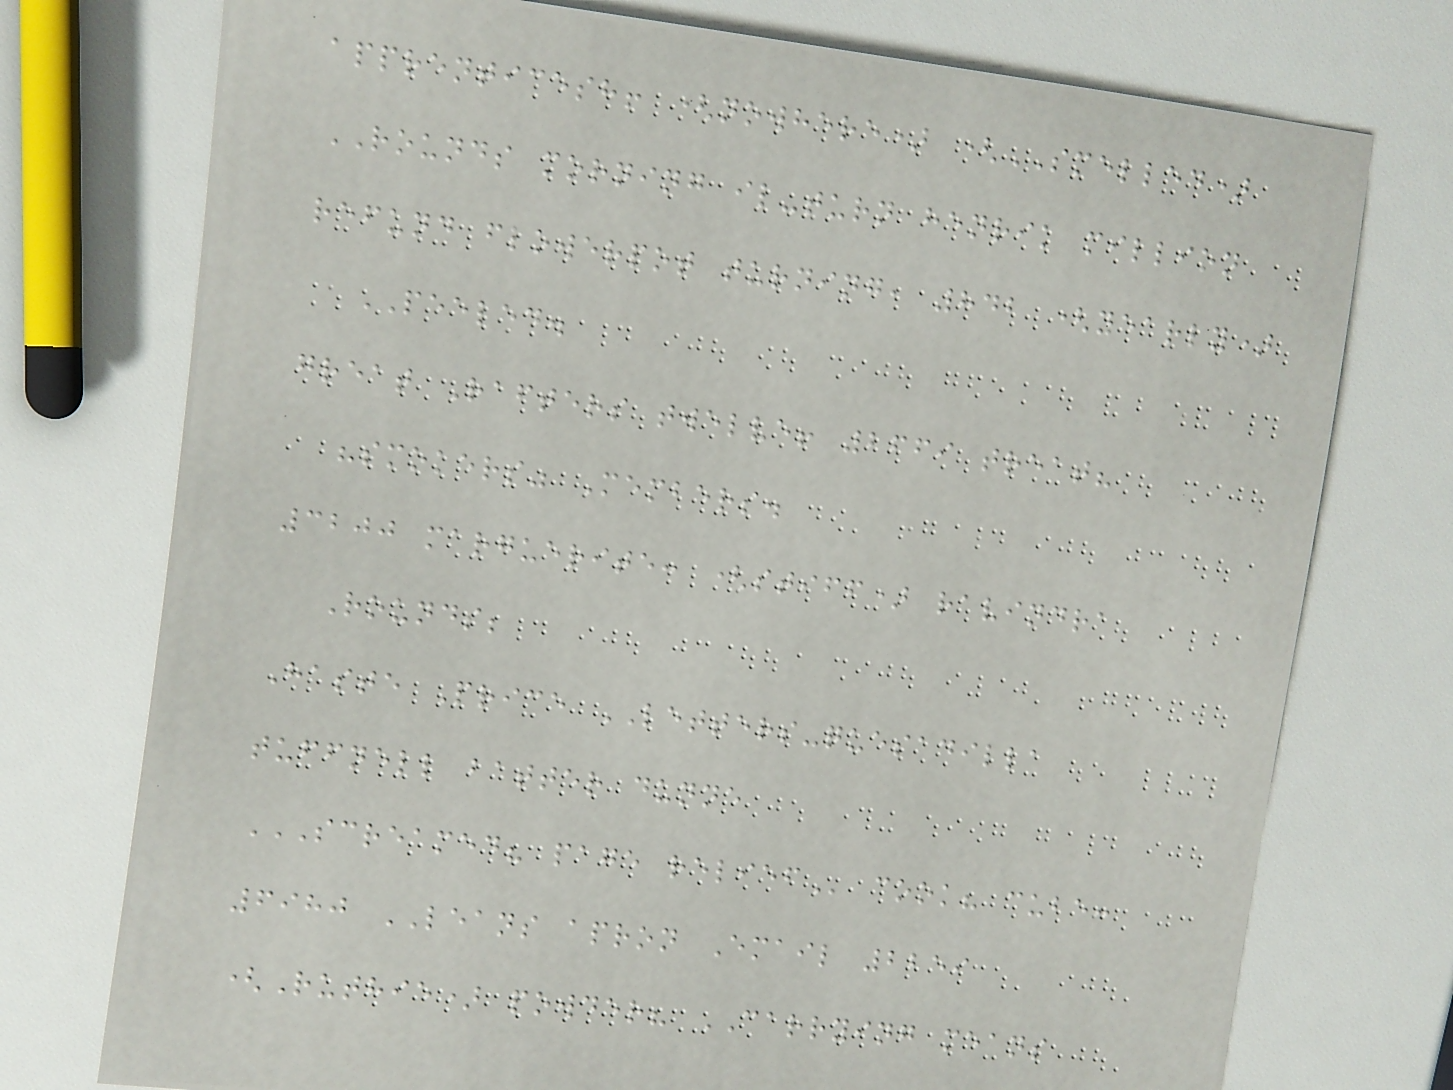apprenticesh! (nowhere) (SMELLED)
ROUNDS morning il-turn henrik million
refund flowerpot turning, 842 (yearly)
PEELED.
great Rafters twelve! 2669 treat?
"smokers" Members.
3200 marguerite: (stiff) ravindra
Rounds;
Haste Price LETTERS-quesadilla
tuffnell batter dunne
SCREAMED? PAGE RELIEF cook? cube:
6980 LEANS apron Email 2259
(Ruthie) powder? CARRYING means
